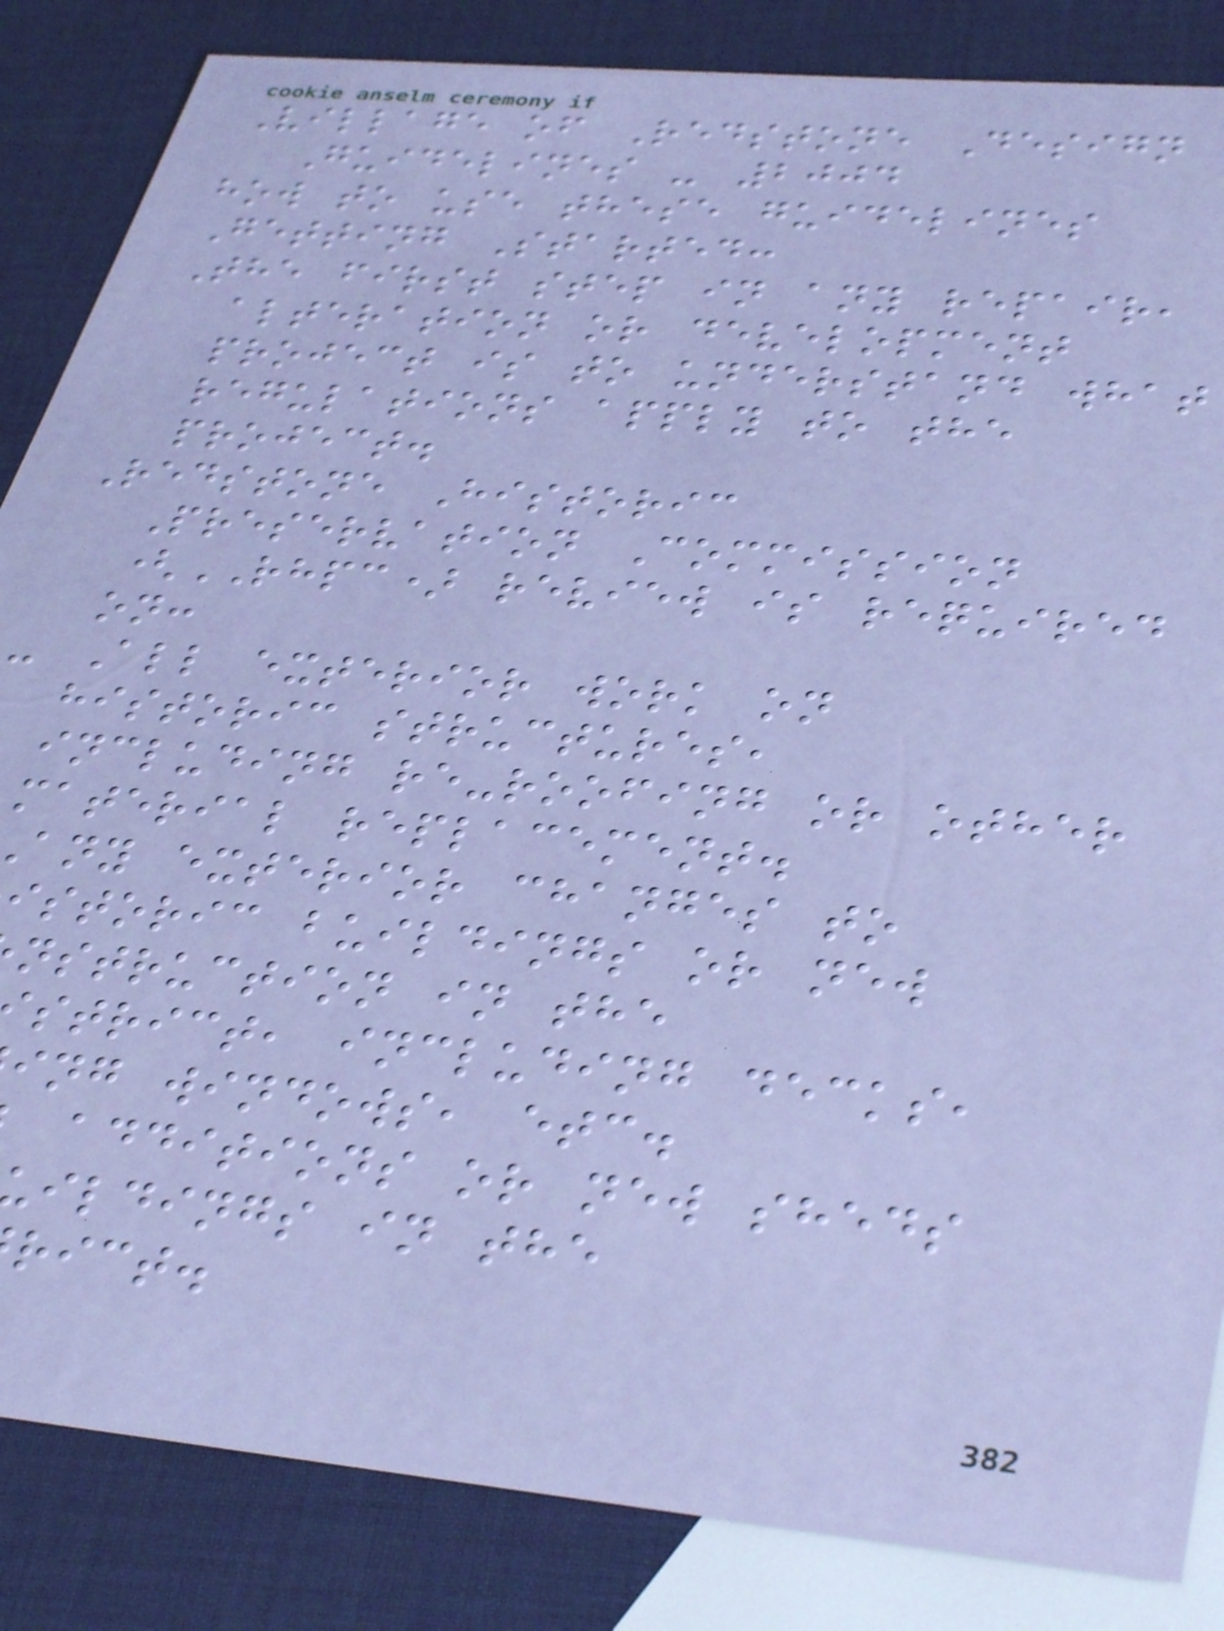Village of Redstone Design
Guidelines - 2004
how to use these guidelines
Getting Started:
The first step in any repair,
alteration or development
project is to understand what
regulations apply to the
project.
Redstone Historic
Preservation Commission
(RHPC) review is required
on:
- All exterior work on
historic structures,
including re-roofing or other
material replacement.
any exterior changes to
istoric buildings or new
nstruction in the
strict, including decks,
ing windows, etc.
additions or new sheds
ildings in the
rict.
